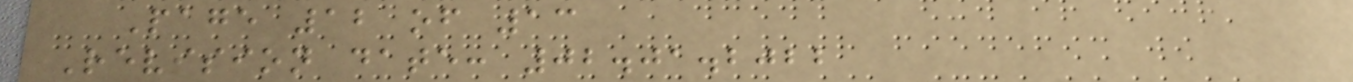Page 12 of 13
Revision date: 02.01.2022
